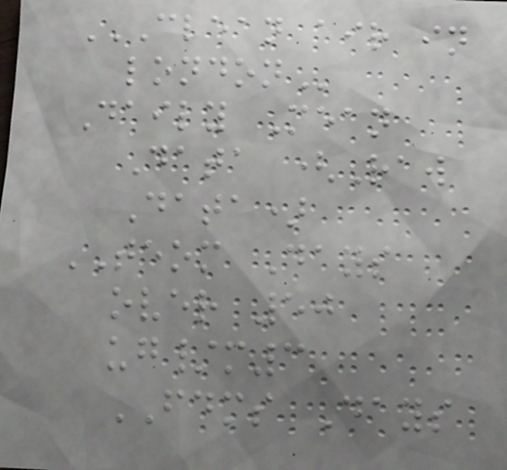CLEAN AIR IN
LONDON
Daily Mean
Data (Raw
Data)
TEOM Days
over 50
ug/m3
FDMS Days
